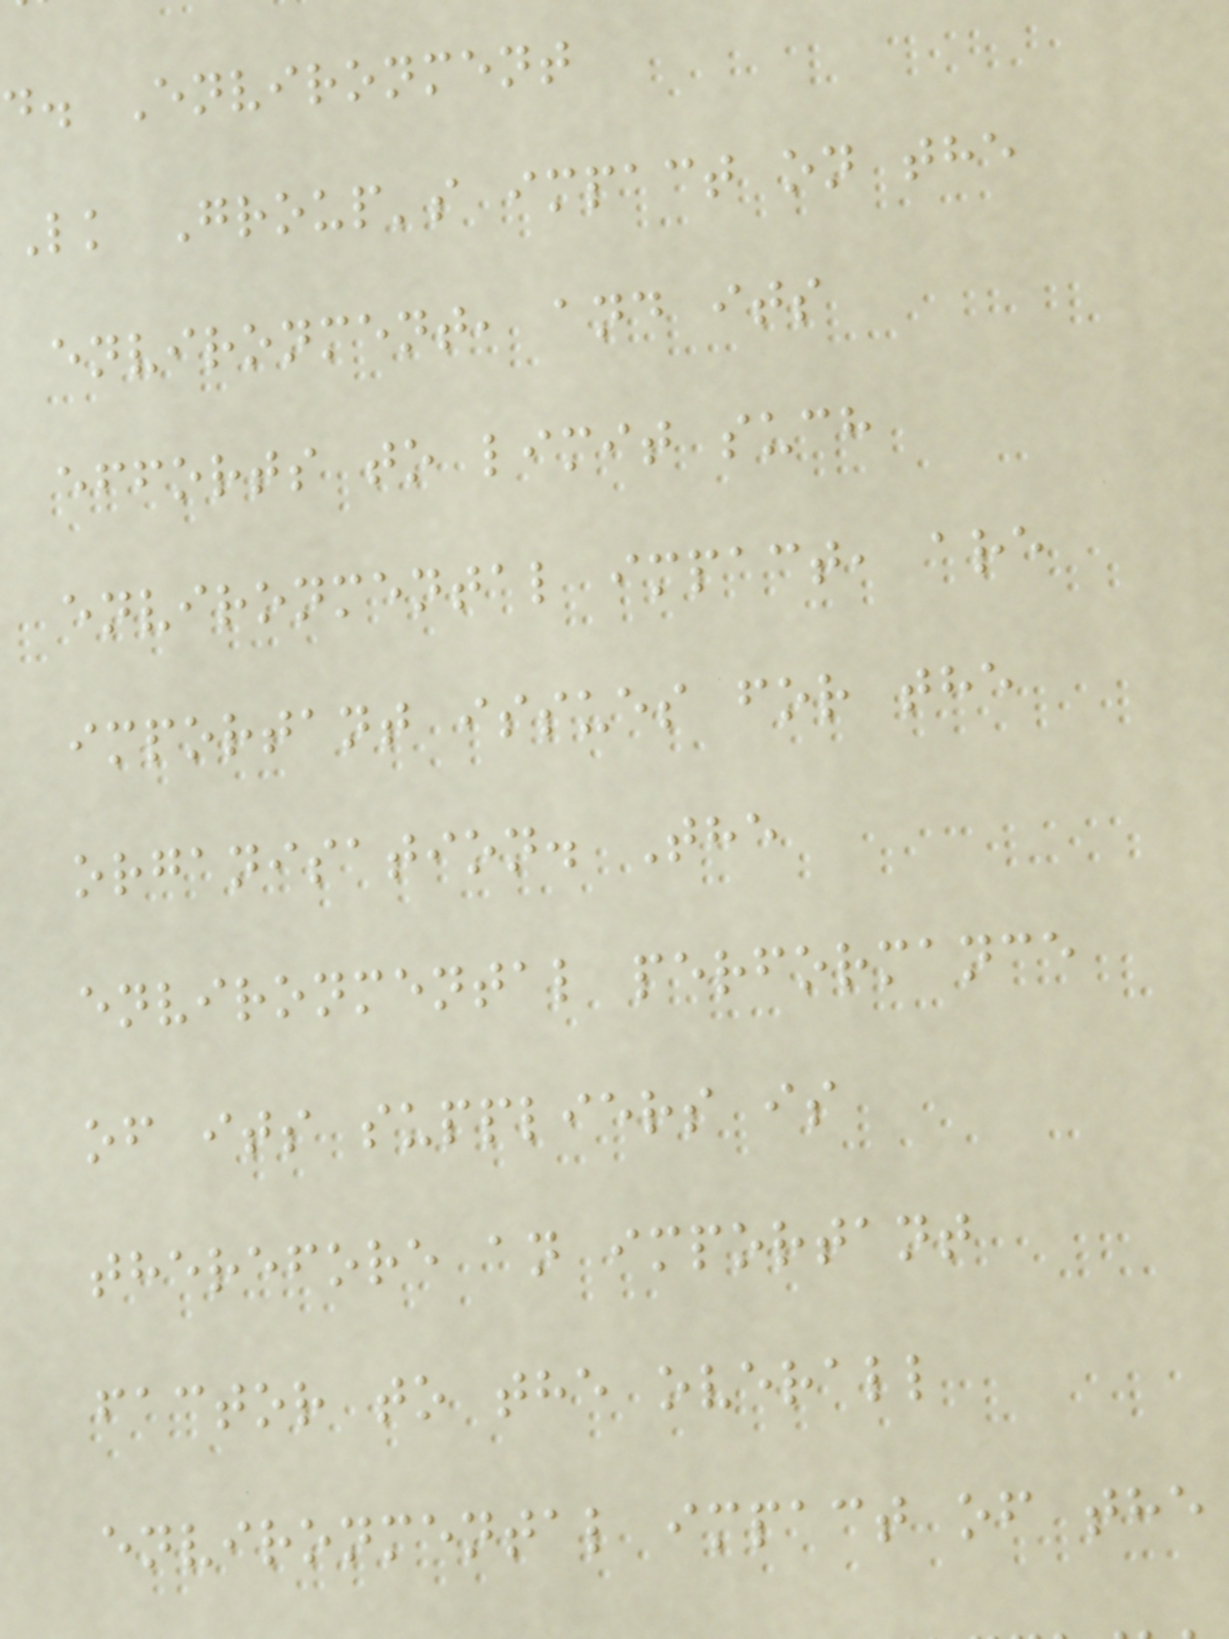d. Environment
lk Group's impact on the
environment, and its
efforts to limit such
environmental impact, are
important issues for the
organisation. The
environmental performance
of its suppliers is
therefore an important
factor to the overall
environmental impact of the
